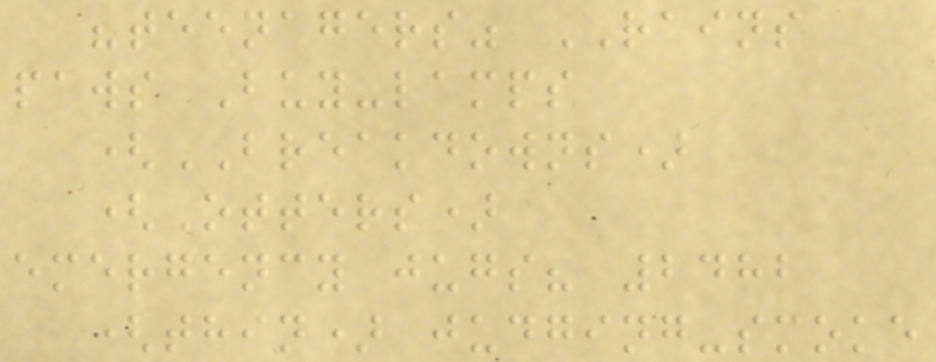"teenagers" RAINS
paws Buy-lamps
(BREAKDOWNS)
(Otters)
emergency jugs? 2482
(thin) judging-smoke
